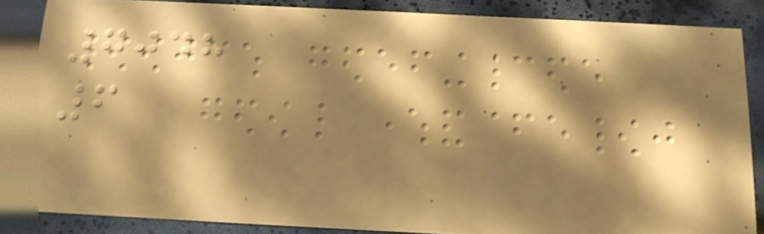7048
6
